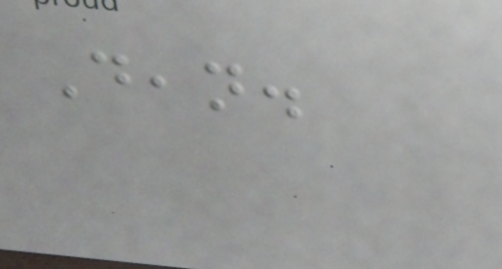Dean.
